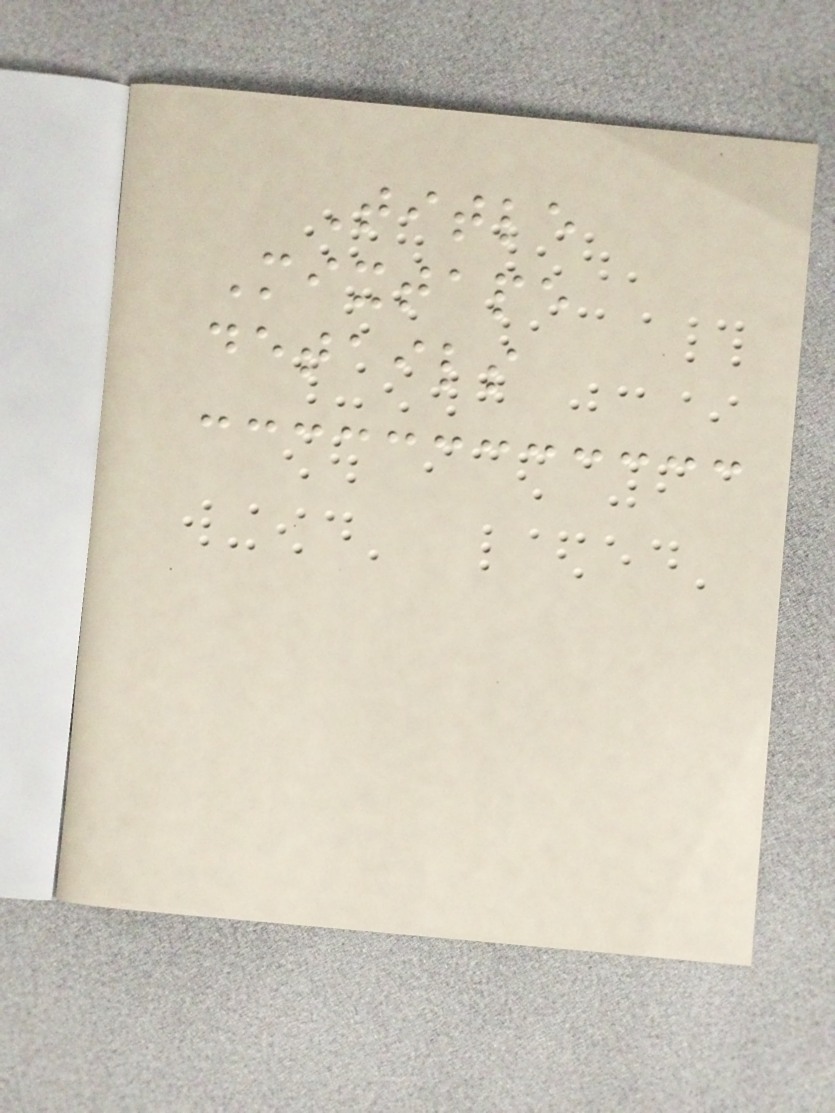Title
Mixtape
details
